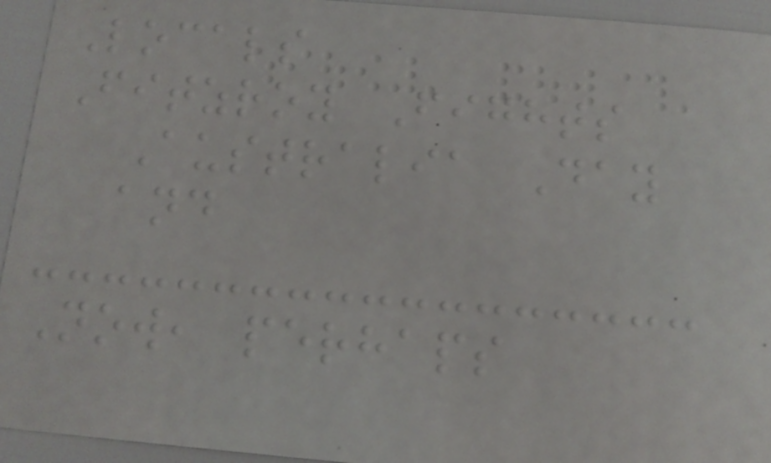Locals
Fitzroy Fights
Australia Day
and
Now, perhaps
